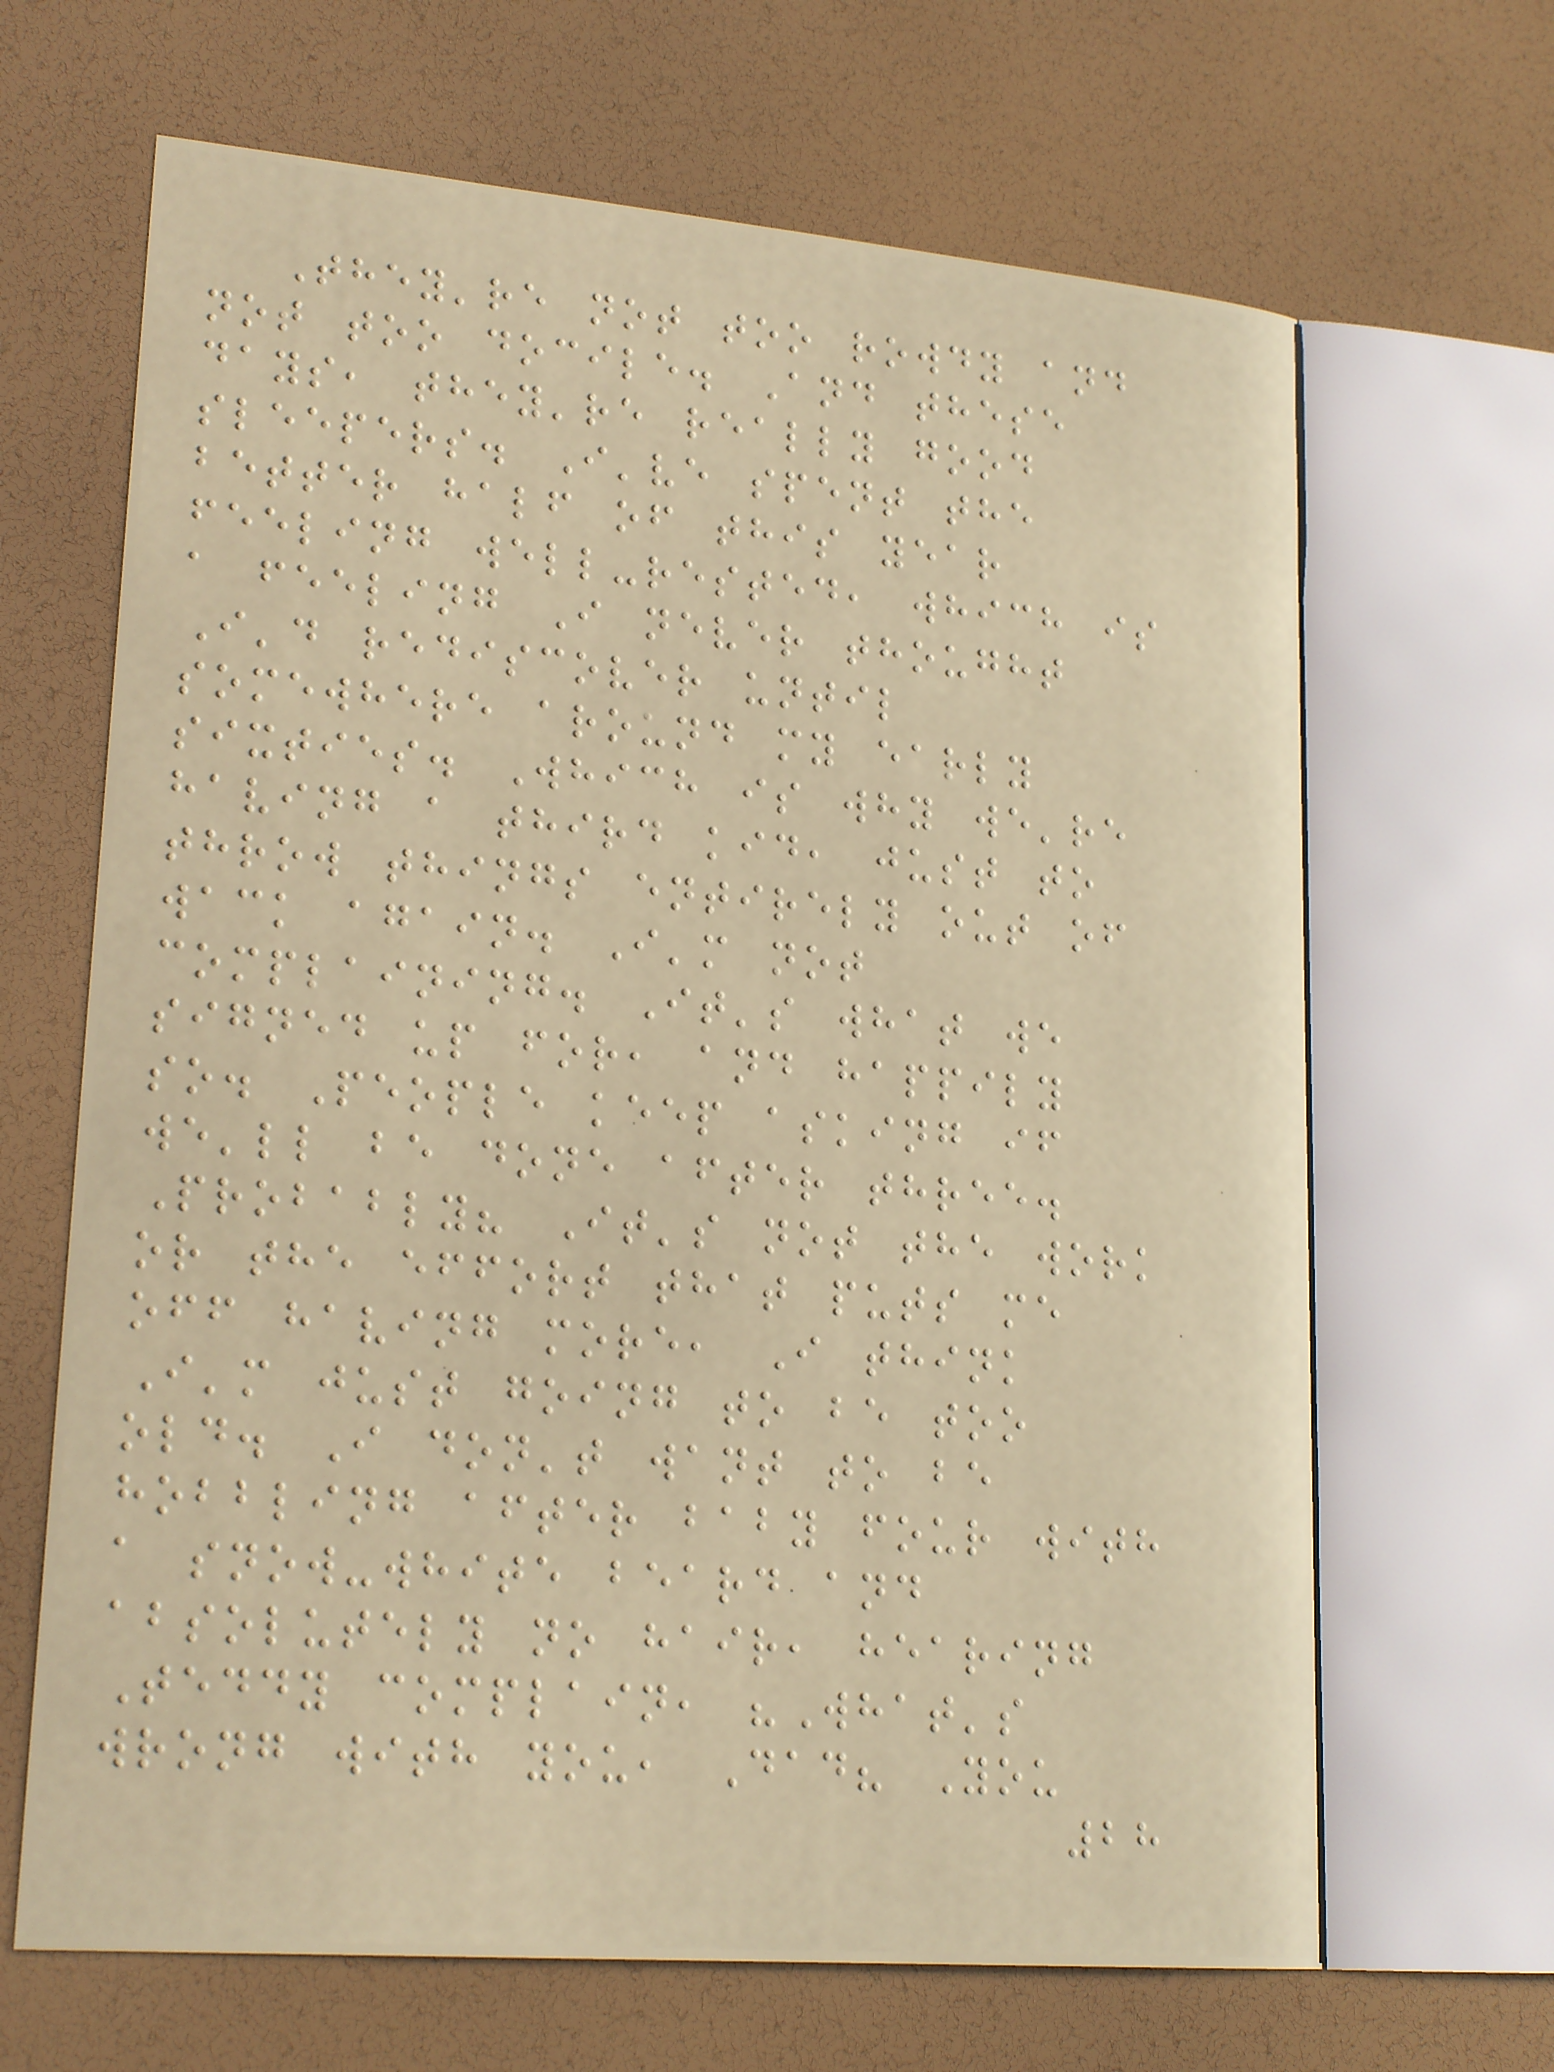They're not too rowdy and
not too docile. And these
days, they're really good
sleepers. I've spent the
better half of this year
feeling well-rested, which is
a feeling I never thought
I'd rediscover until
somewhere around my early
sixties. Which is why we're
having a third kid, just to
throw things entirely out of
wack again. I'm not
complaining. It's what we
signed up for, and happily
so. People keep asking if
we'll be done after three.
Probably? It's not the work
or the effort that puts me
off having more, I think
I'm just going to be too
old. I don't want to be
hobbling after baby four with
a snow-white beard and
absolutely no hair, hearing
Teddy complain, "What's
wrong with you, Dad? You
28
